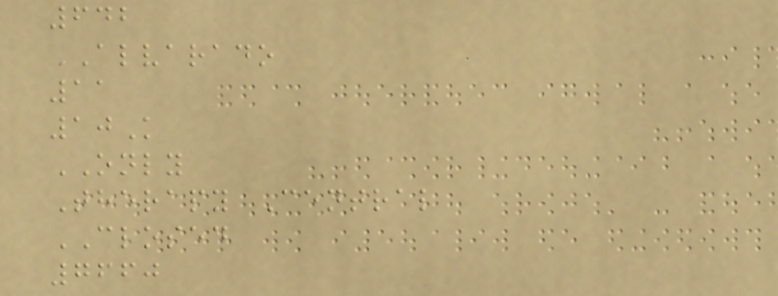642
ALVARADO
11
10K
ONLY
Therapy Central
CLOSED
7660
